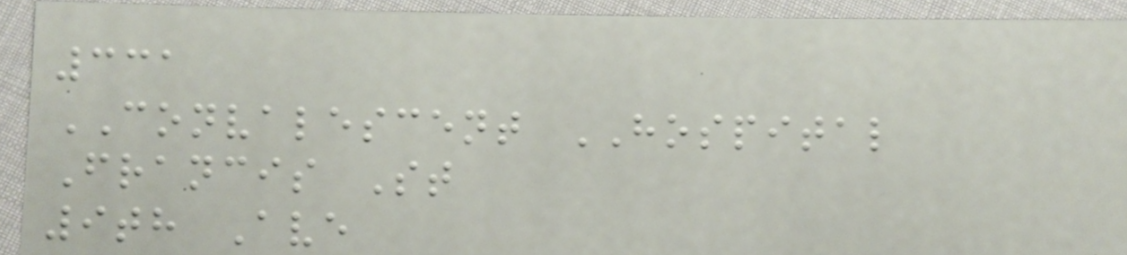331
CONVALESCENT HOSPITAL
Francis St
9th Ave
